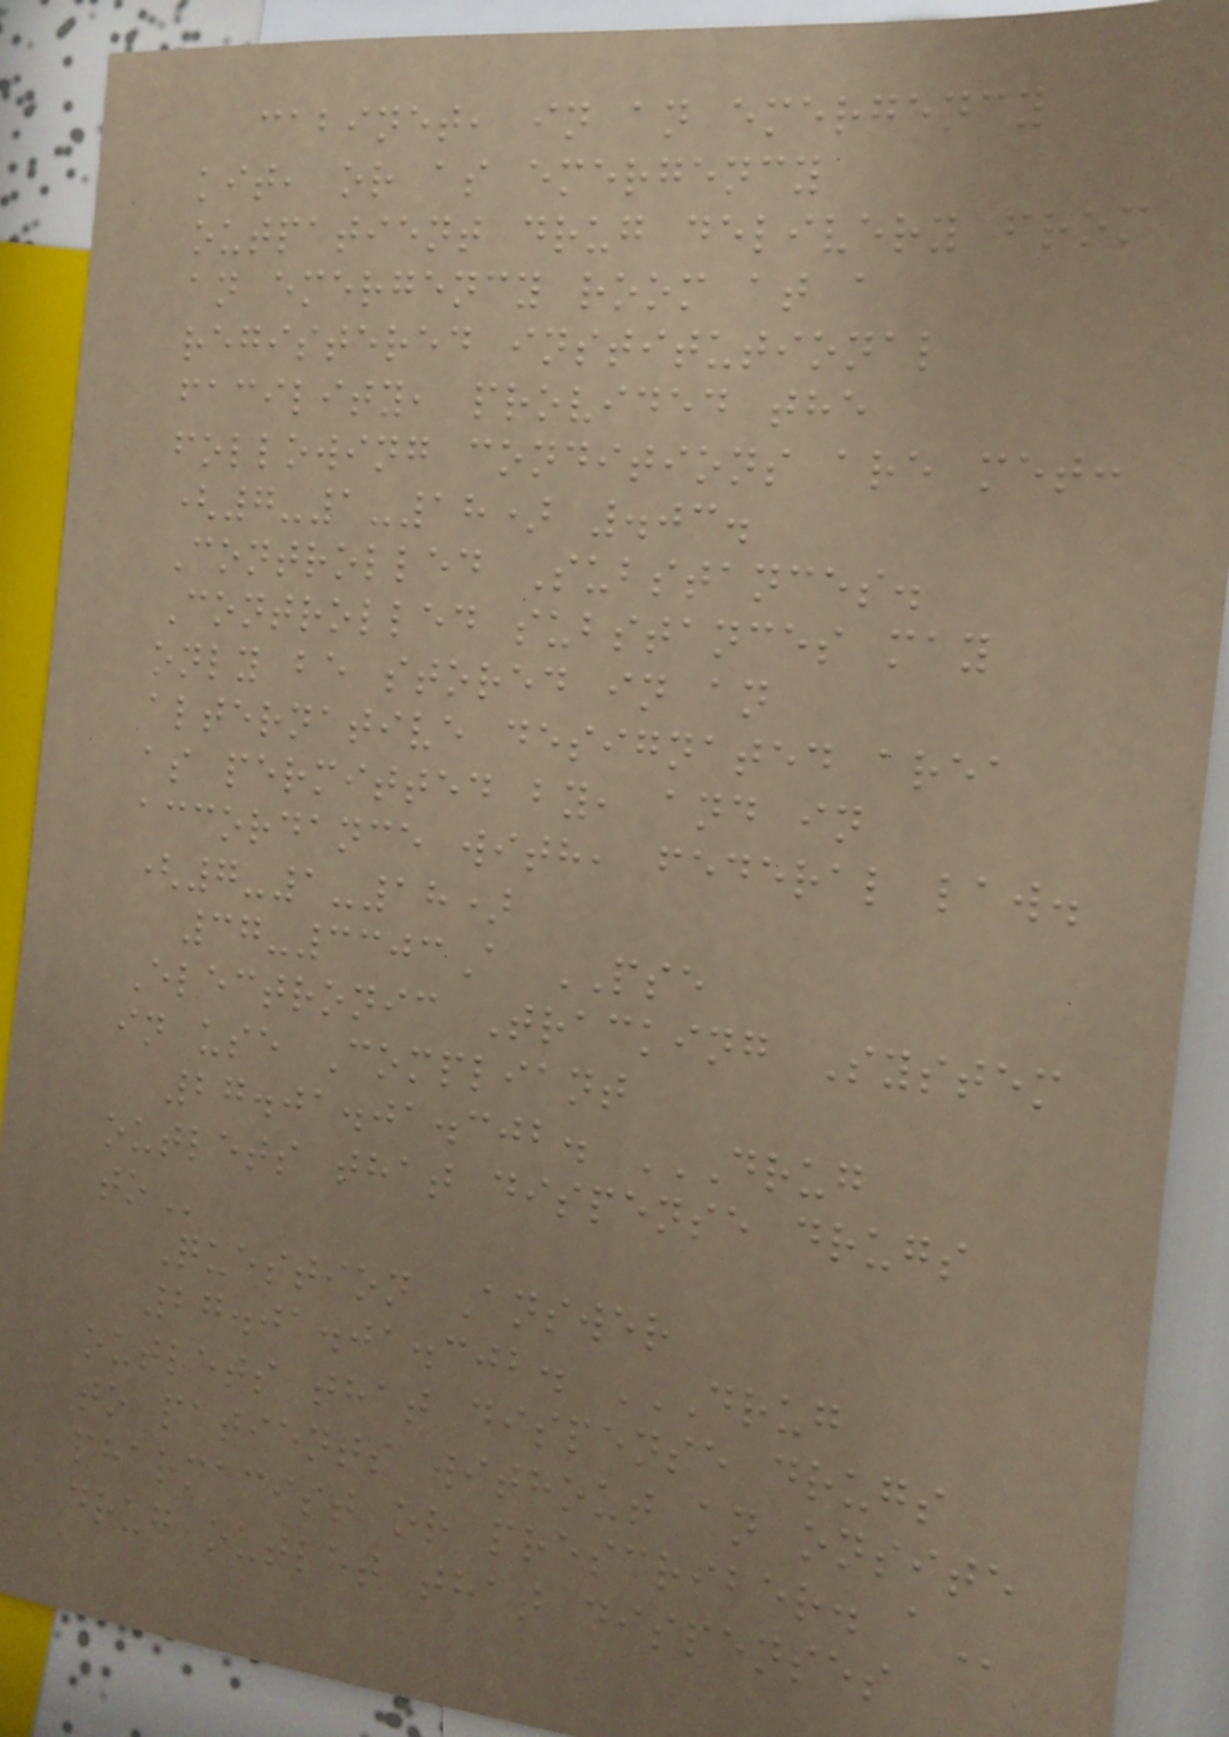cabinet, in an emergency
kit, or as emergency
outpatient drug delivery from
an emergency room at a
registered institutional
facility, provided the
following conditions are met:
(7-1-18) .03.
Controlled Substances.
Controlled substances may
only be stored in an
alternative designated area
as permitted by, and in
accordance with, federal law.
(7-1-18)
37-3303A PSE
Electronic Tracking System
in use Compliant
27.01.01.302. DRUG
OUTLETS THAT DISPENSE DRUGS
TO
Question Answer
27.01.01.302. DRUG
OUTLETS THAT DISPENSE DRUGS
TO PATIENTS WITHOUT AN ONSITE
PHARMACIST OR PRESCRIBER. A
drug outlet that dispenses
